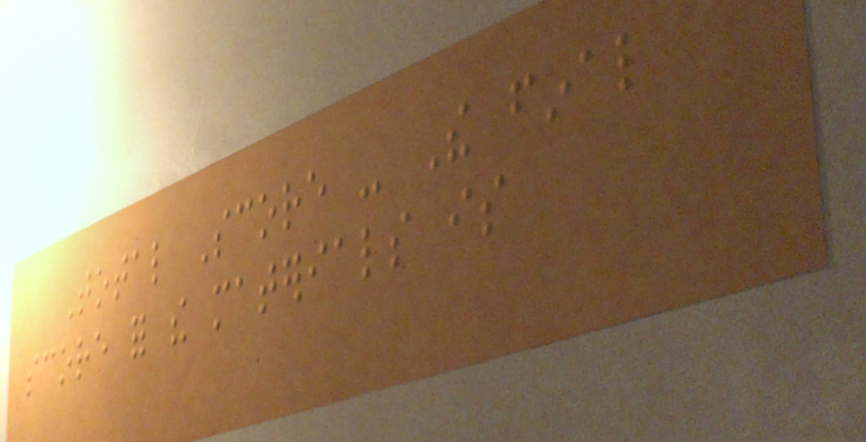Total Score - The final
score for the materials is
